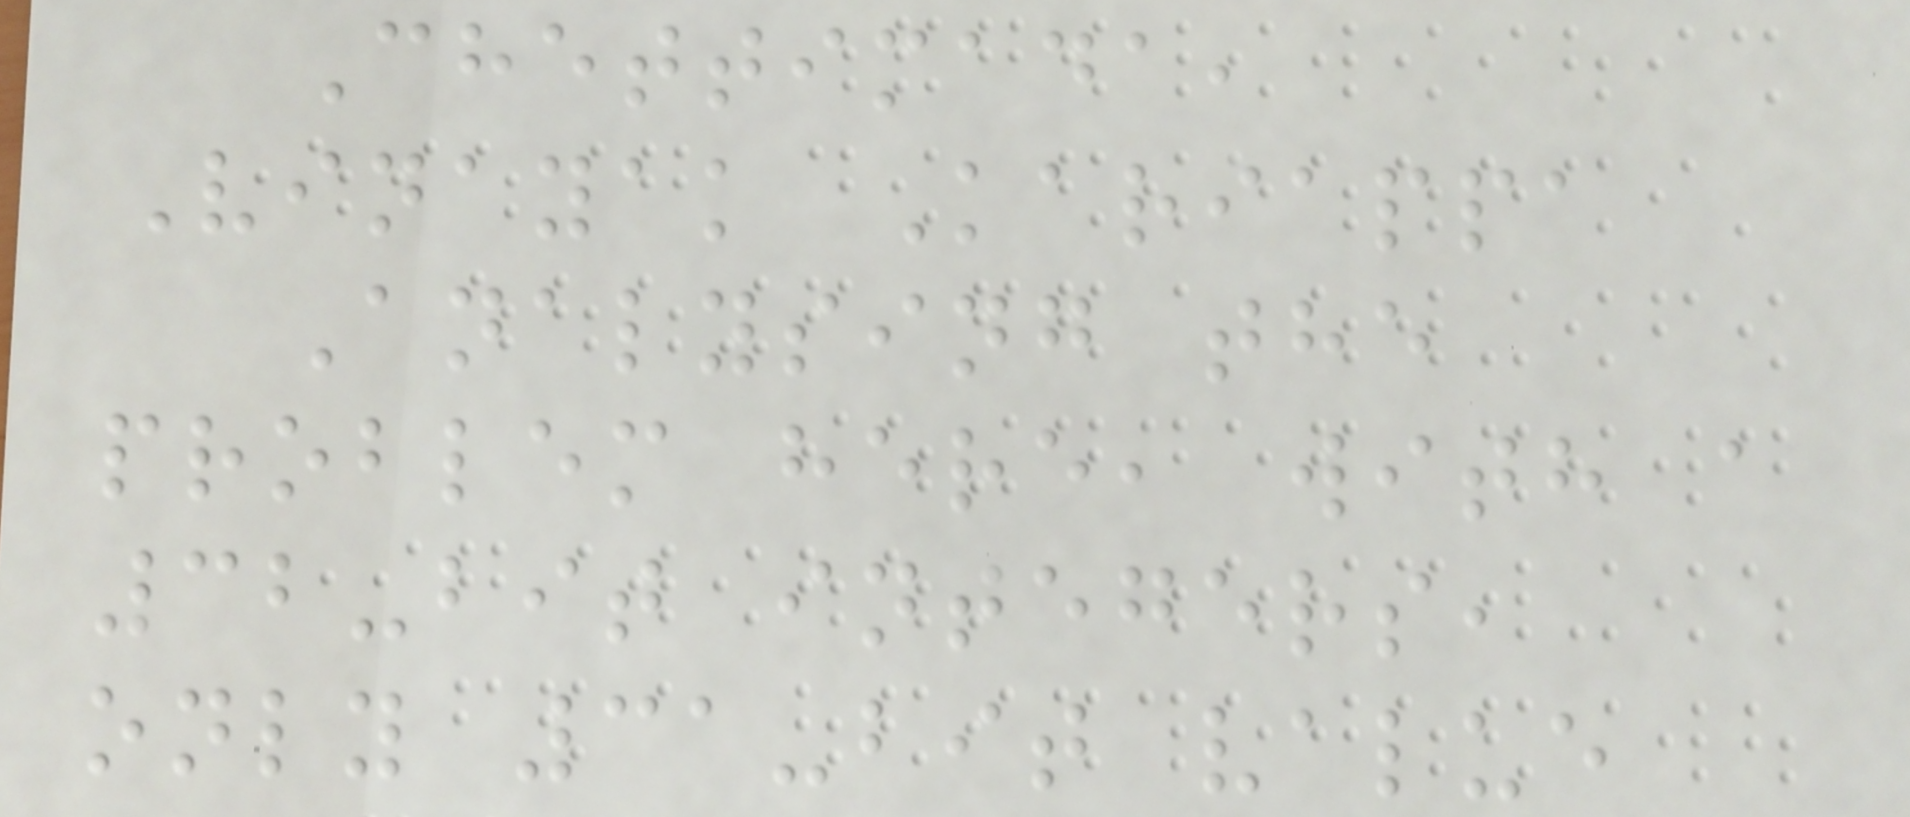Chettimada,
Vinayak Kariappa
Analysing the
problem here, with a
32-bit integers,
only 31-bit value
